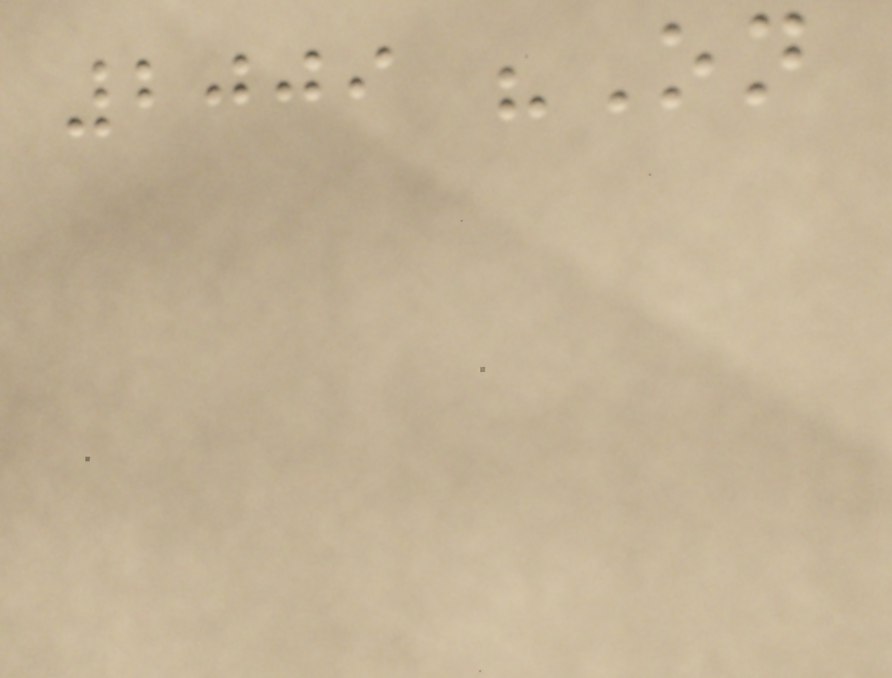2009 "On
